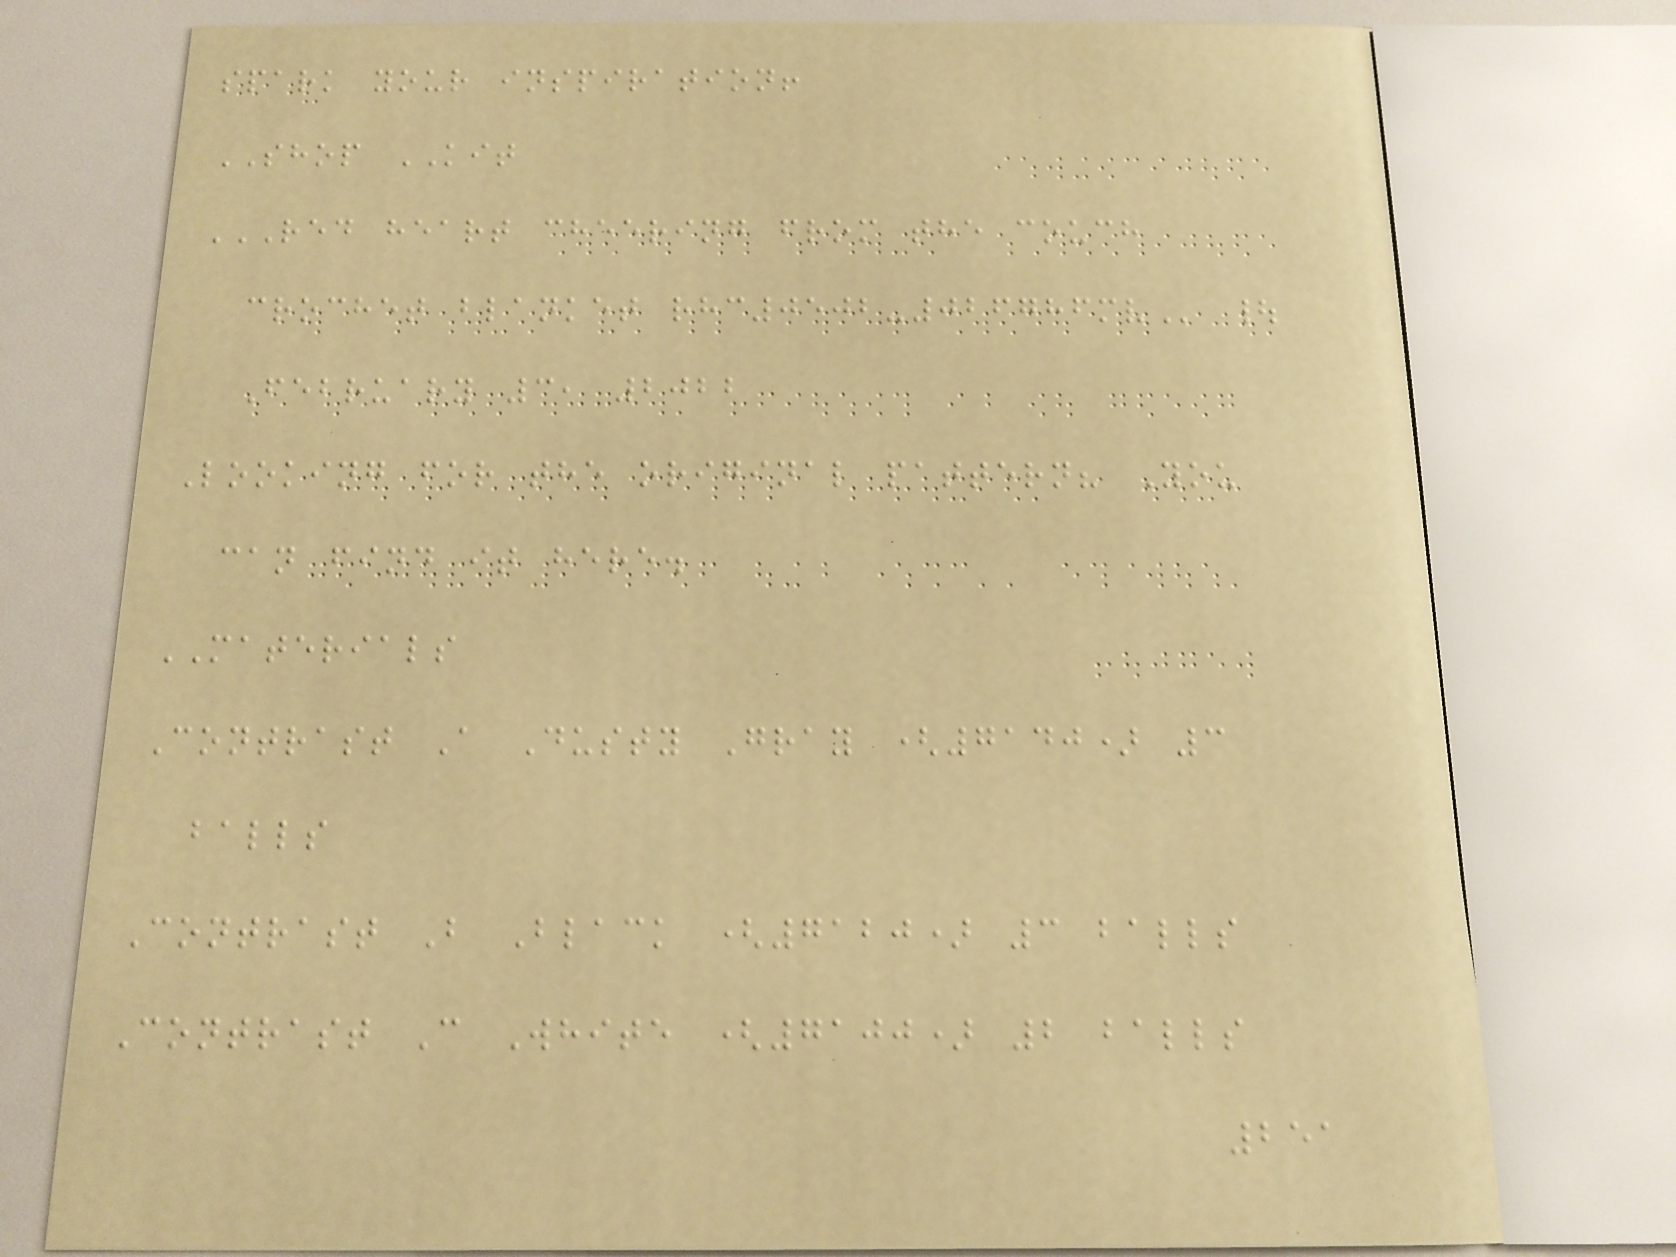spark your inspiration!
SHOP KIT
RED HEART CHEERING FROM THE COUCH
CROCHET BLANKET RHC0502-026786MV |
February 3, 2022
Looking for the original pattern? You
can find it here.
MATERIALS
Contrast A Dusty Gray (7140) 3
balls
Contrast B Black (7120) 3 balls
Contrast C White (7100) 2 balls
251
